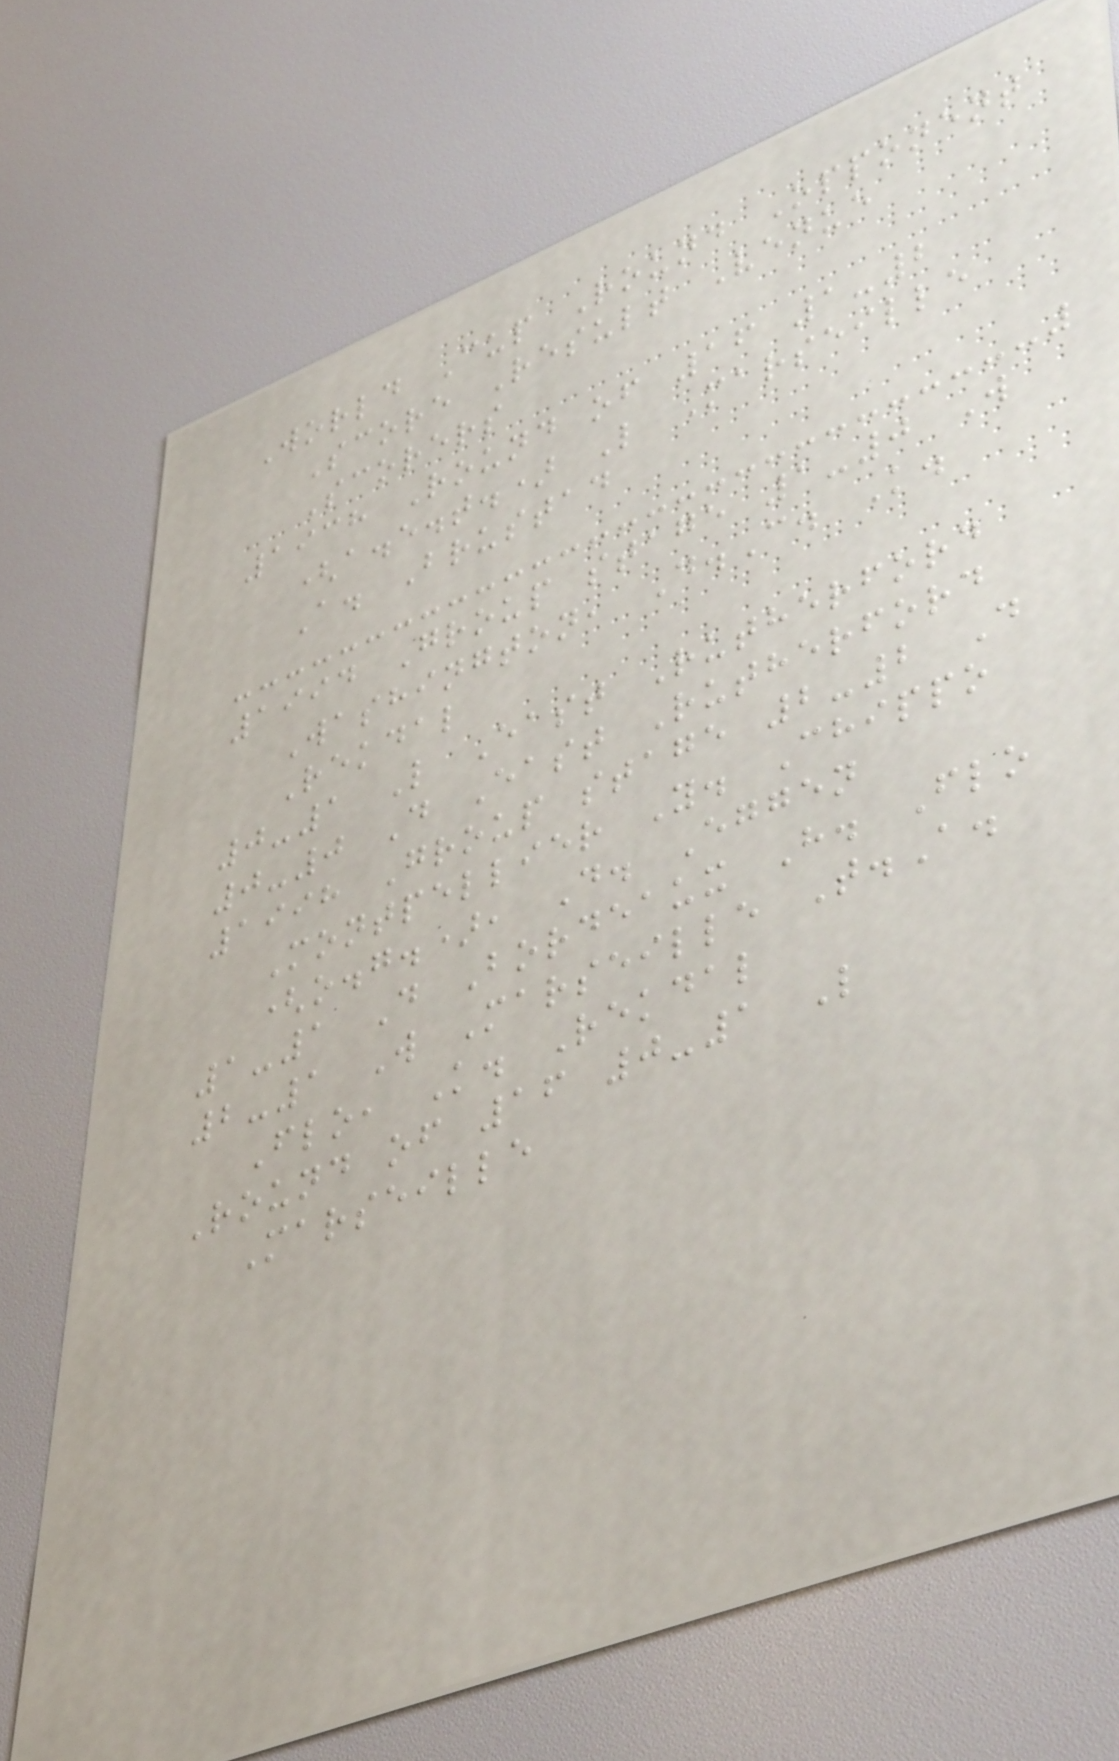World Cup Round Opponent
Score Result Venue
Scorers
1938 Round of 16 1-2
(a.e.t.) L Marseille
A. Brustad
1994 Group stage 1-0 W
Washington, D.C. K.
Rekdal
0-1 L East Rutherford
0-0 D East Rutherford
1998 Group stage 2-2 D
Montpellier Y. Chippo
(o.g.), D. Eggen
1-1 D Bordeaux H. Flo
2-1 W Marseille T.A.
Flo, K. Rekdal
Round of 16 0-1 L
Marseille
